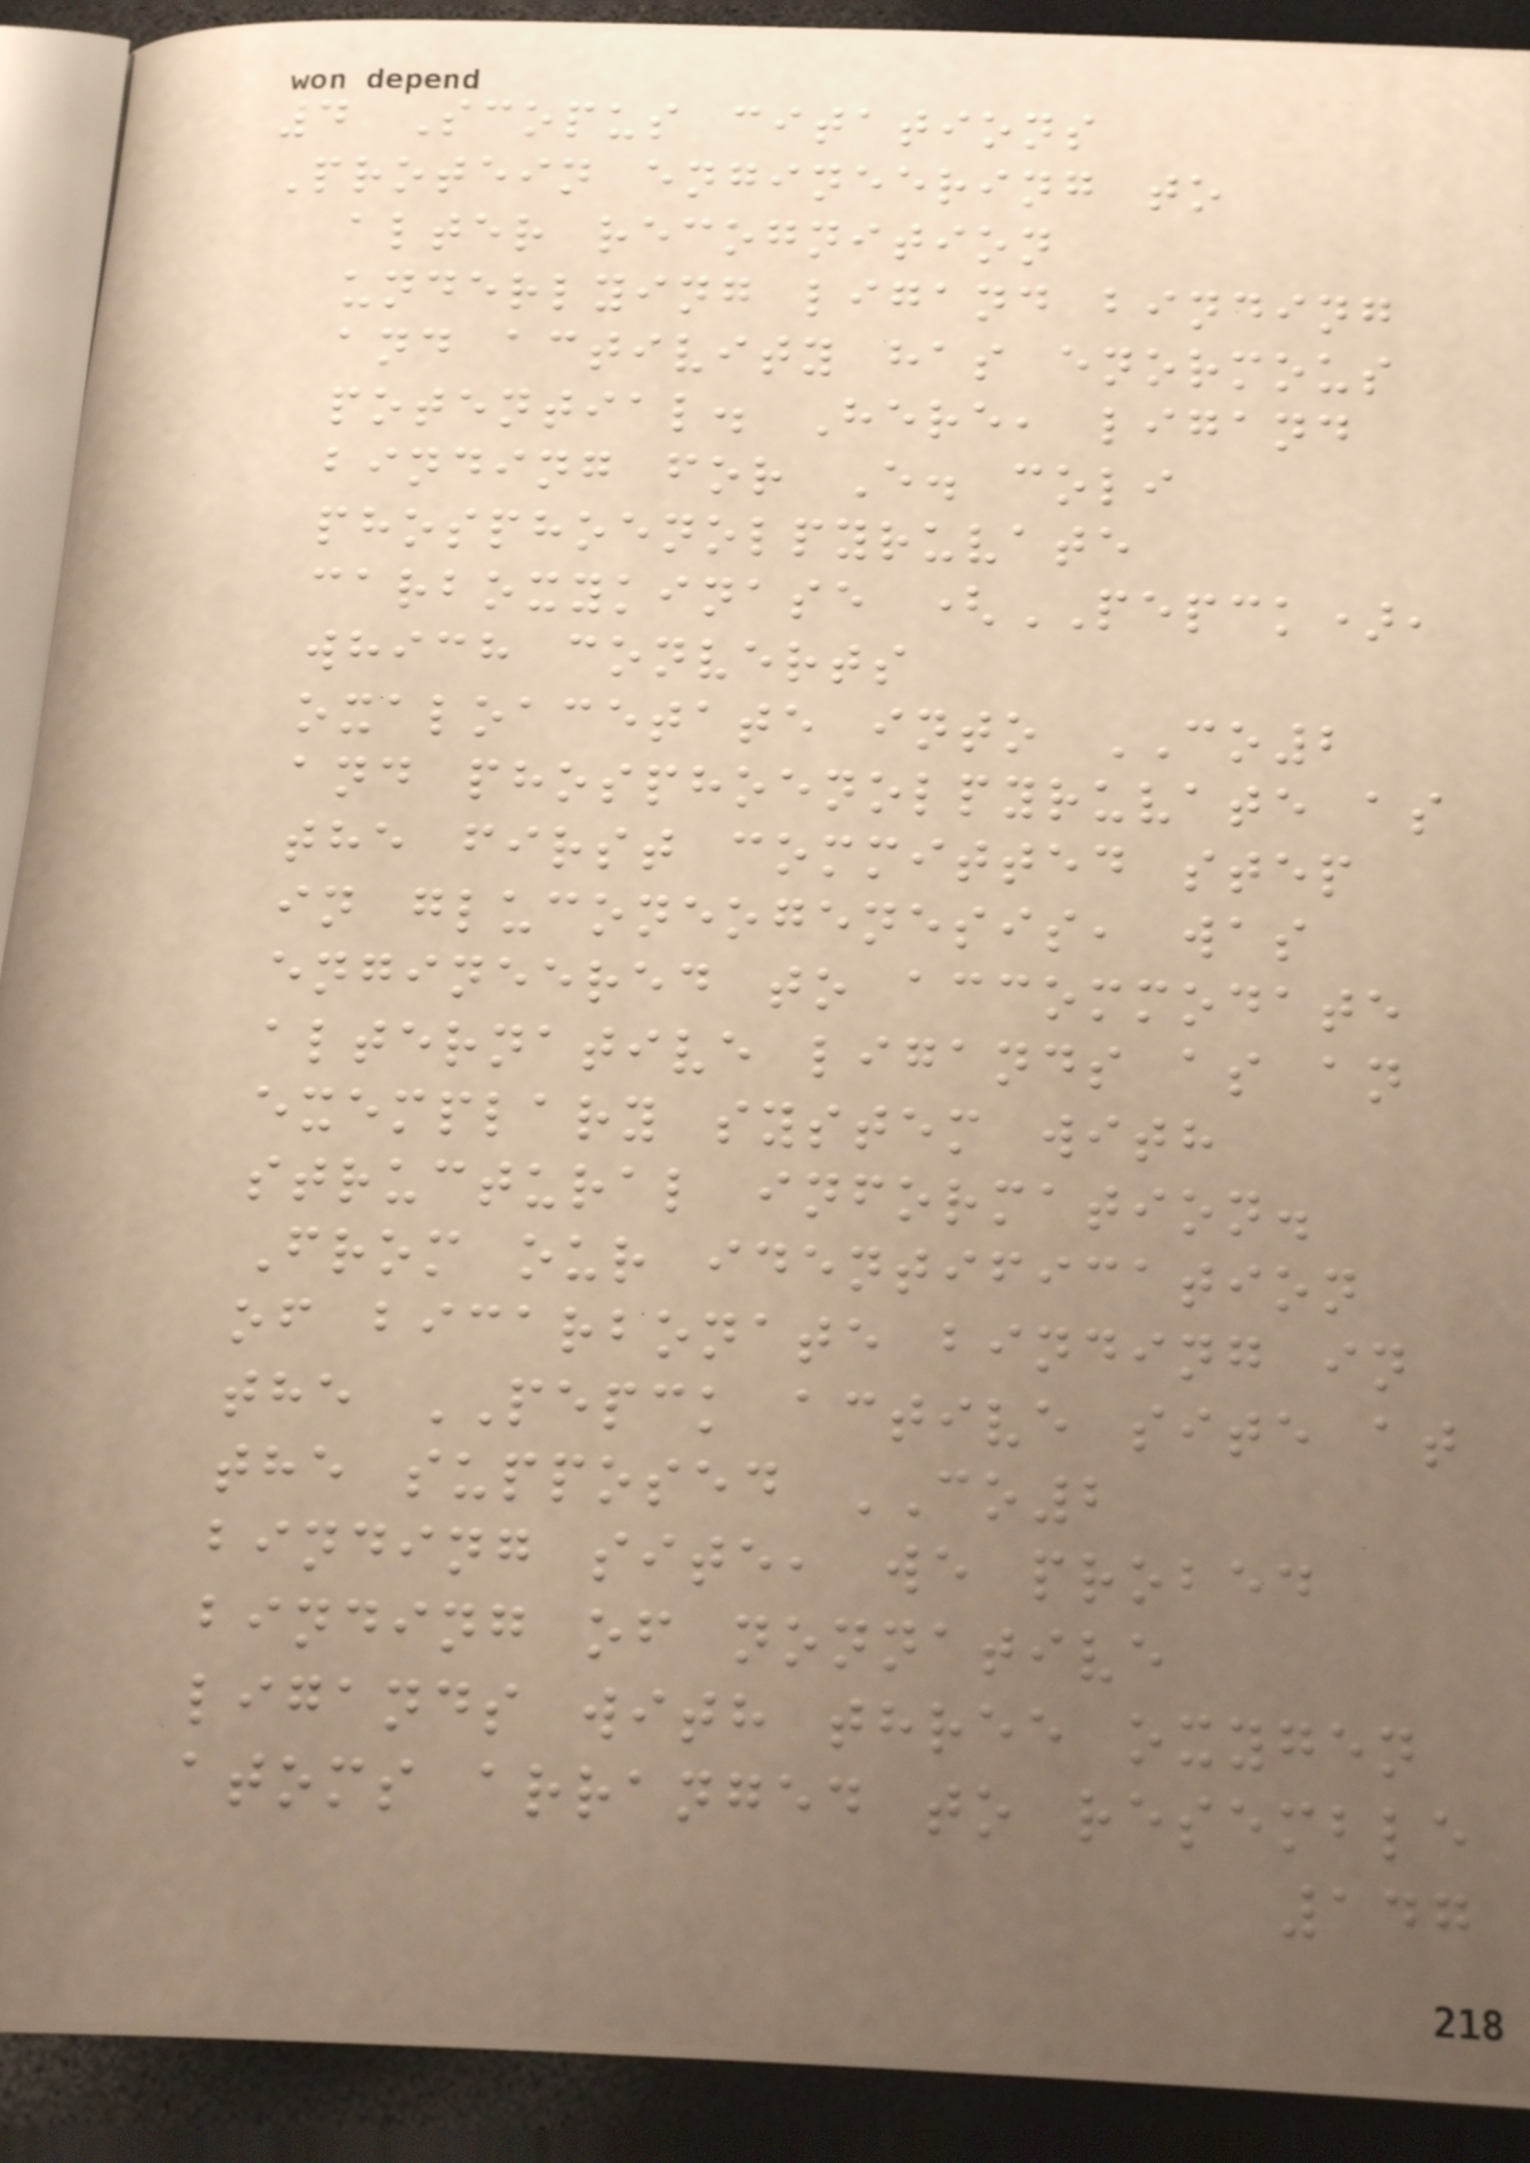4 Scopus citations
Protein engineering to
alter recognition
underlying ligand binding
and activity has enormous
potential. Here, ligand
binding for E. coli
phosphoenolpyruvate
carboxykinase (PEPCK),
which converts
oxaloacetate into CO2
and phosphoenolpyruvate as
the first committed step
in gluconeogenesis, was
engineered to accommodate
alternative ligands as an
exemplary system with
structural information.
From our identification
of bicarbonate binding in
the PEPCK active site at
the supposed CO2
binding site, we probed
binding of nonnative
ligands with three oxygen
atoms arranged to resemble
147
